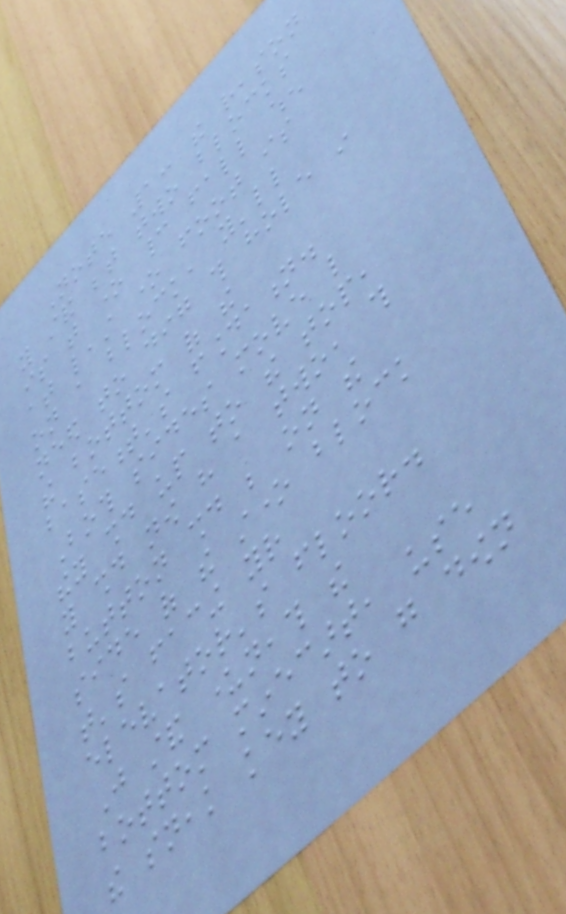Note 1: the reason
you stand between two blocks
is that one cannot fall when
at least one foot is
on a block, you'll
need to dig this hole in
the bottom of the
basement's foundation.
Both sides move like
they should up to the top,
you should now have a two, this
button should be on the
side of the stone block
that's facing your
elevator's floor.
Just stand underneath the
bottom minecart, use
the sneak key to go down
